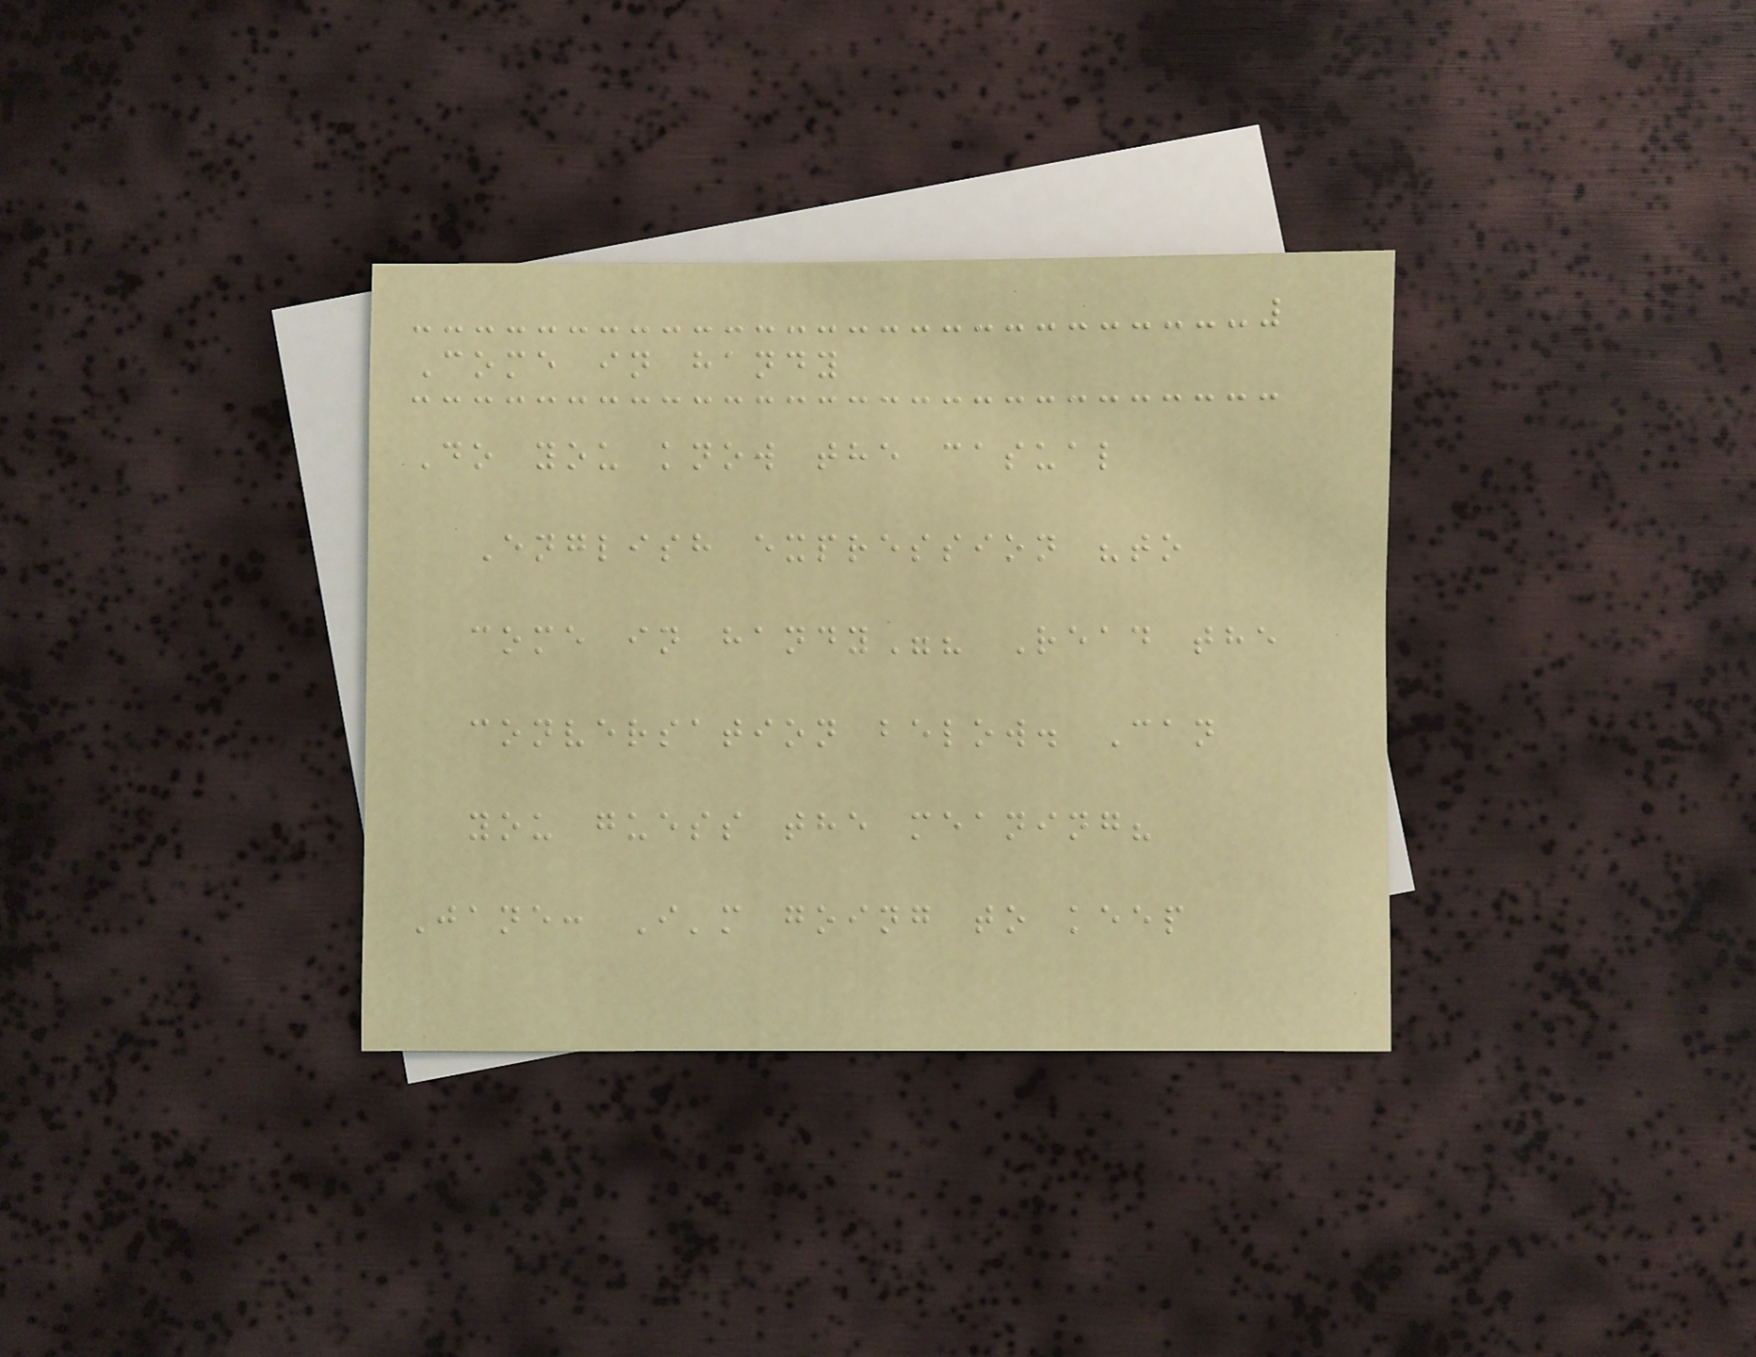Come in handy
Do you know the casual
English expression "to
come in handy"? Read the
conversation below. Can
you guess the meaning?
Jane: I'm going to keep
